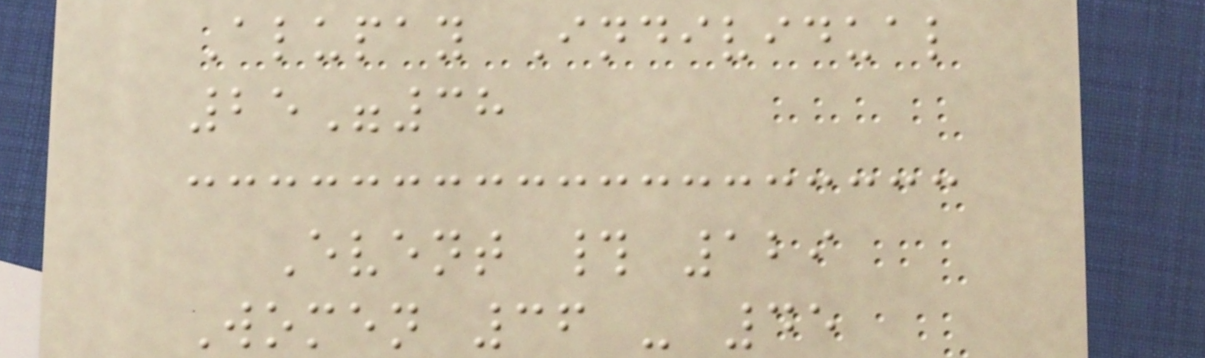Alupay Individual
25"38
Event # 129
Women 36 - 45
